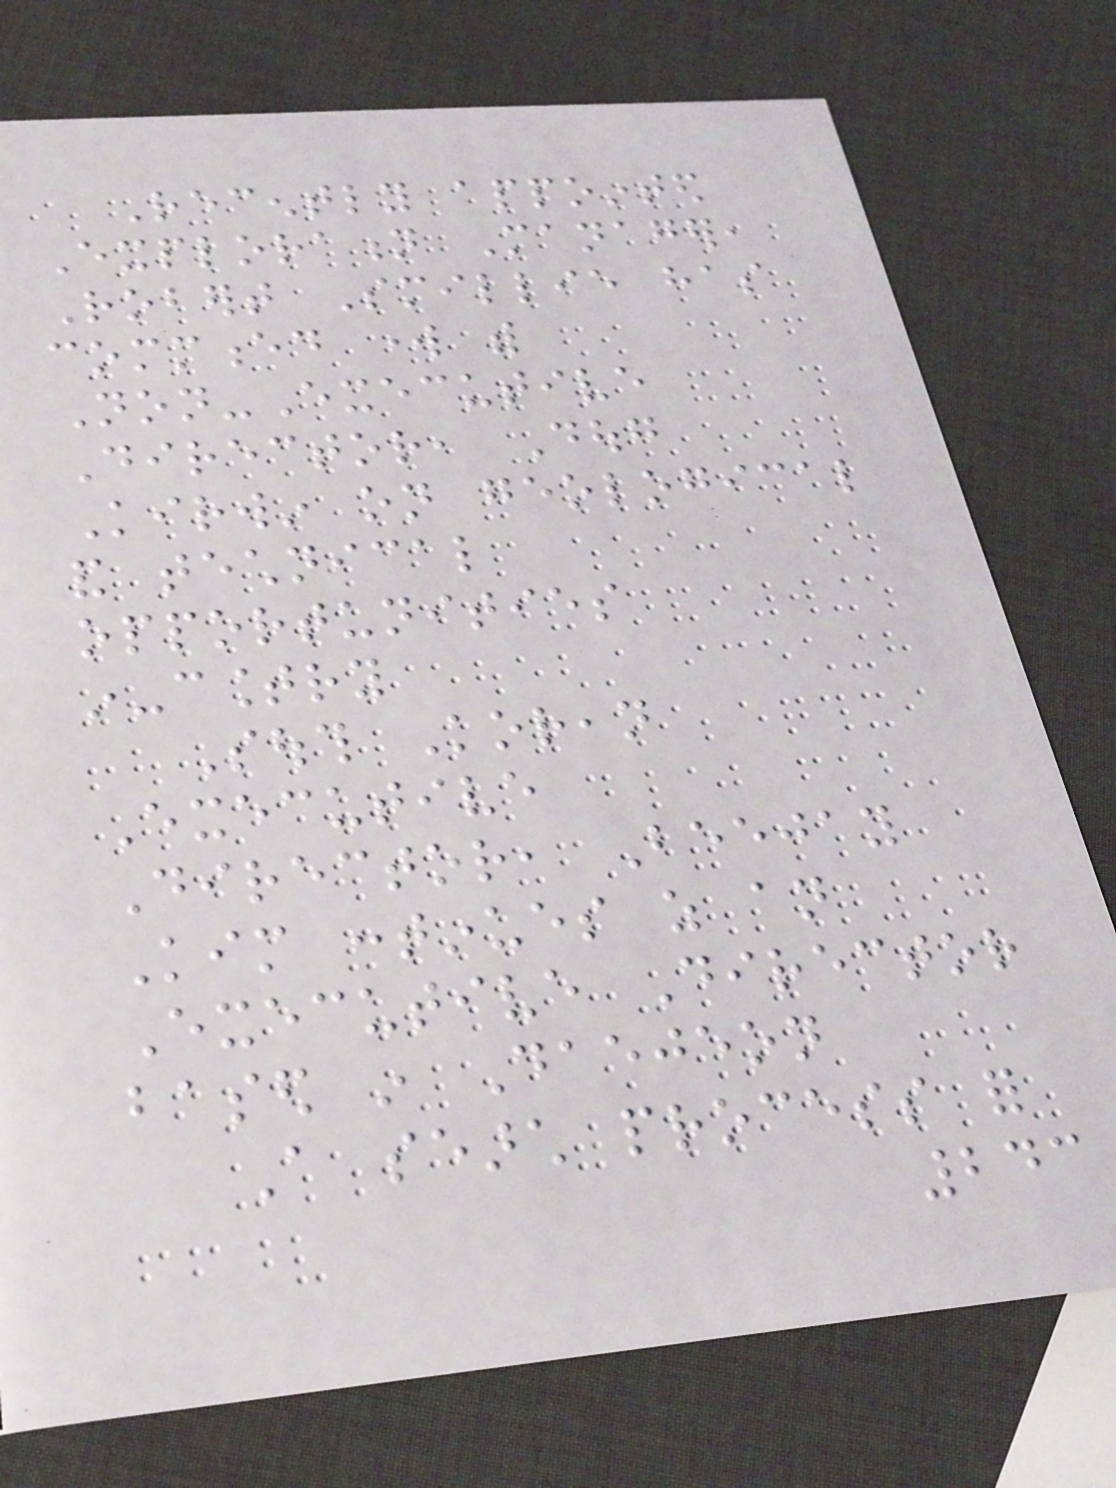Recently appointed
Exploration Manager,
Robert Smillie has
commenced work with
Non-Executive
Director, Doug
Kirwin on geological
and technical
opportunities
in-country
South Korean
Executive
Director, Beejay
Kim continues as an
Executive Director
based in Daejeon
A search process for
243
